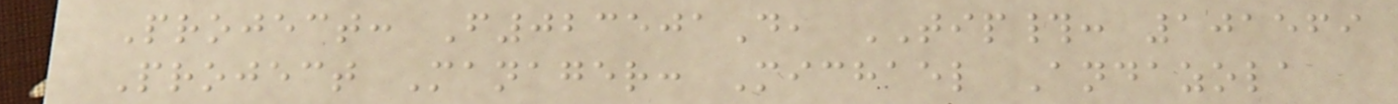Project: F023501D, TIP#: 101569
Project Manager: Michael Andazola
